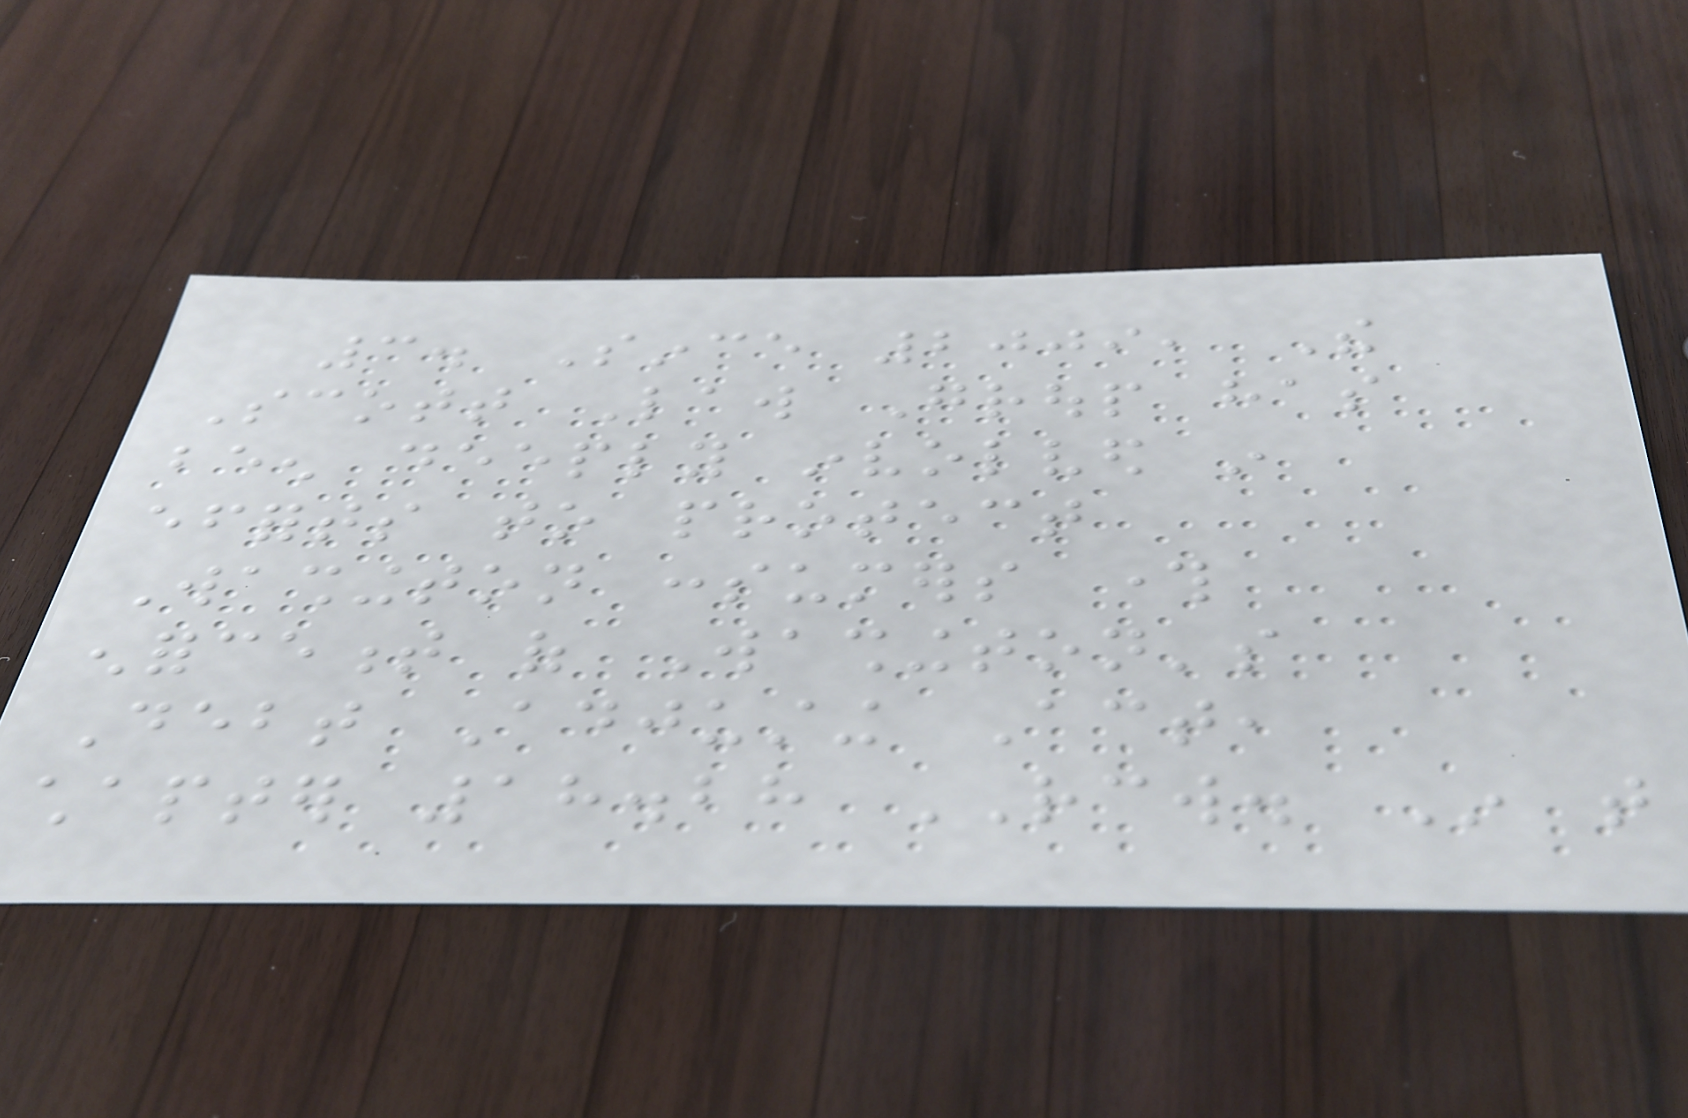3. Since 2009, The
Scott Law Group has
been deeply involved in
efforts to protect
Washington consumers through
enforcement of Washington's
Debt Adjusting Act,
chapter 18.28 RCW. In that
